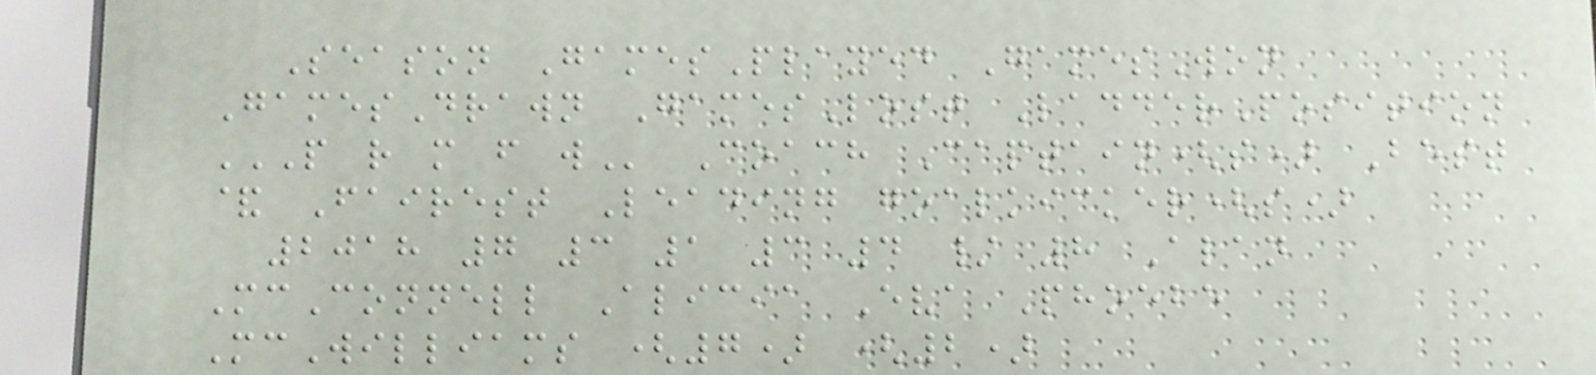Season GamesPlayed GamesWon
GamesDrawn GamesLost LadderPosition
P R M F W Coach Captain(s) Best
& Fairest Leading goalkicker(s)
2018 7 3 1 3 4 / 8 Alan
McConnell Alicia Eva Phoebe
McWilliams (7) (2)
